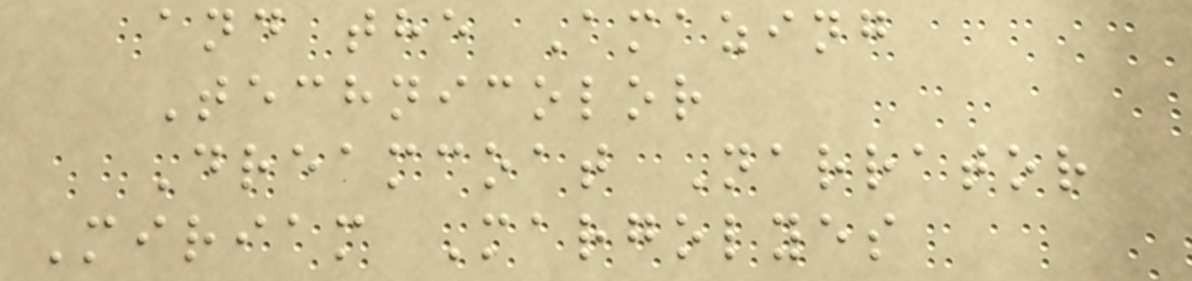and the Amazing
Technicolor
Dreamcoat Narrator
Miriam Margolyes
